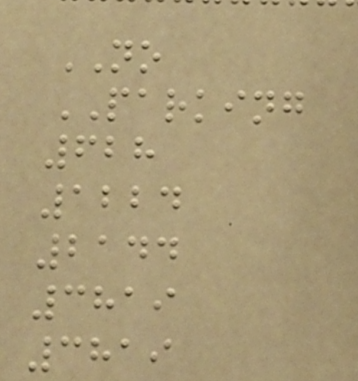NO
PARKING
628
1224
2144
3819
3819
